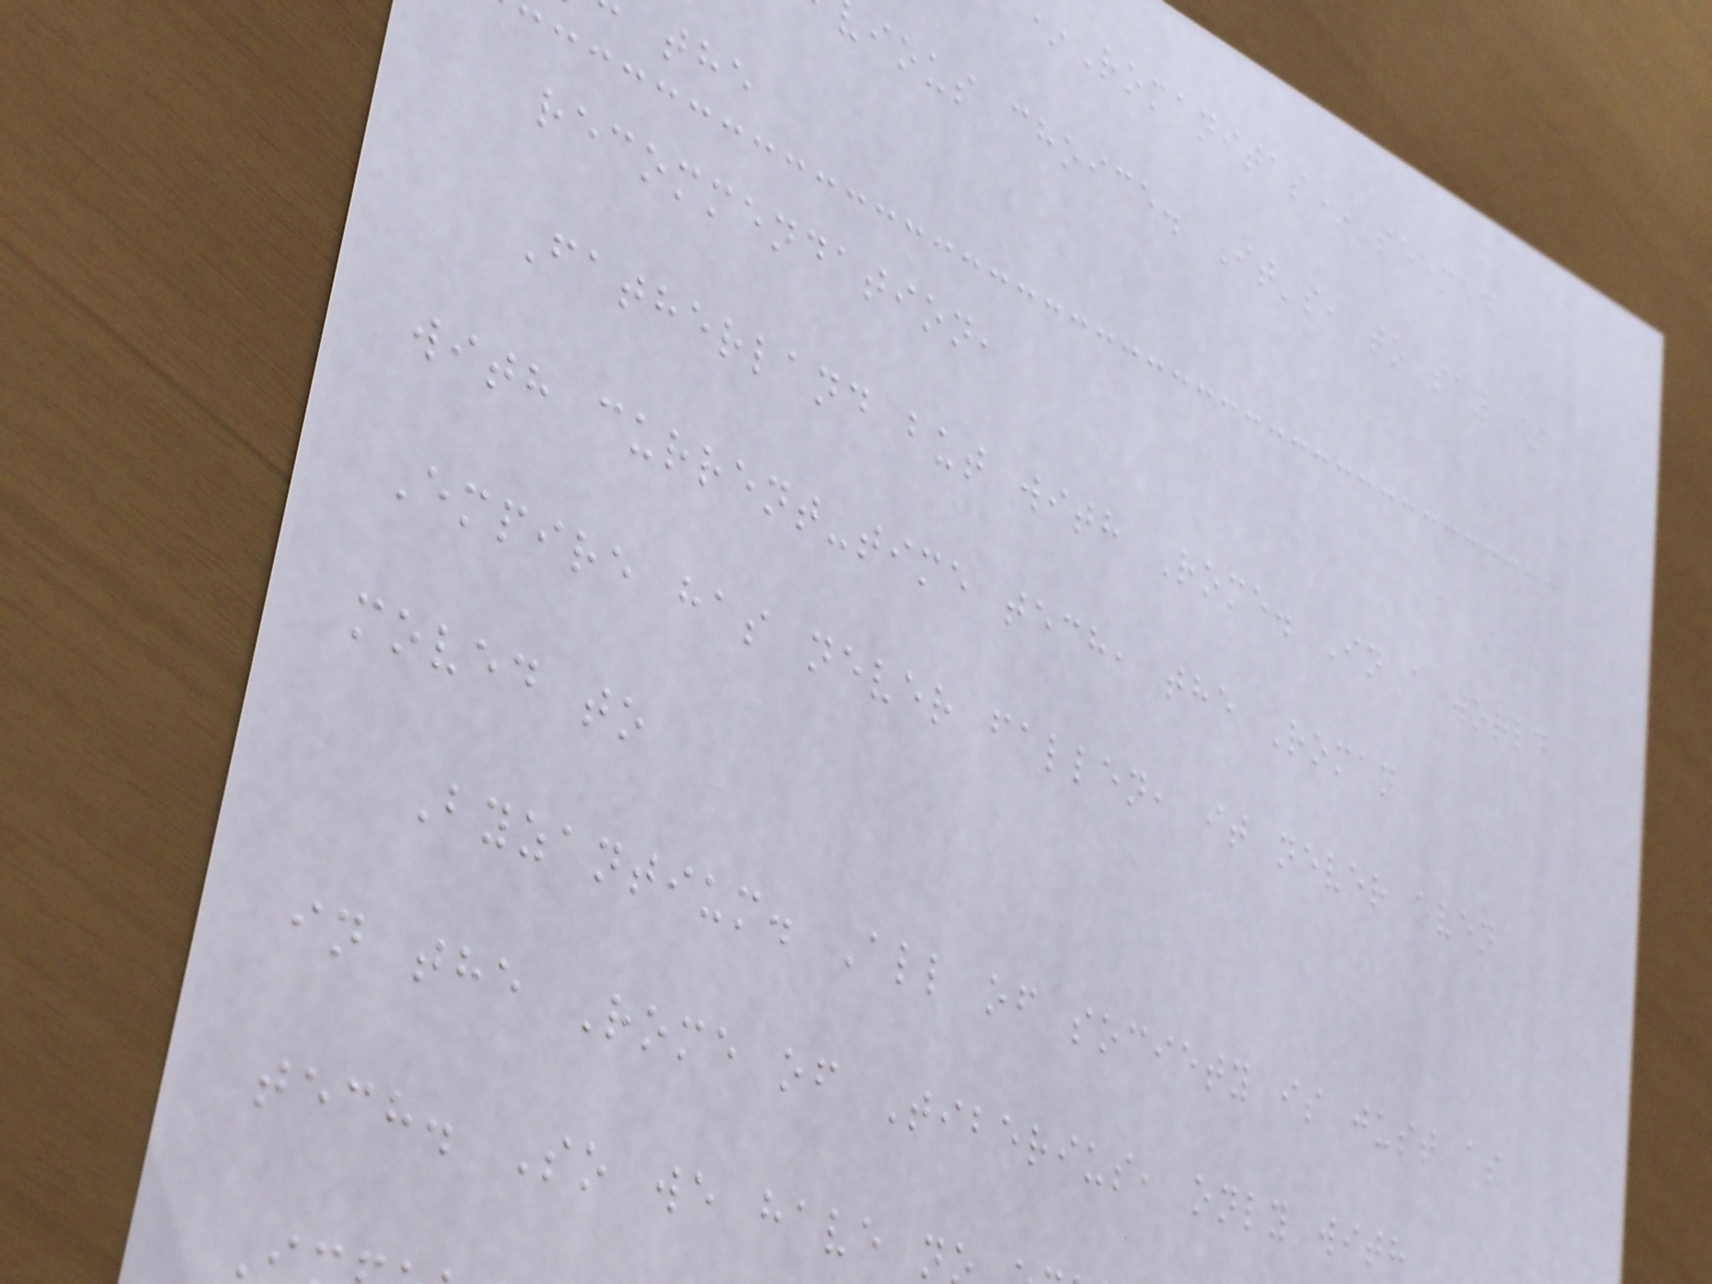Romanitas* seemed
ious choice. It's, to say it
recommendation,
Fatherland but with Rome. In a world
with current-time tech, the Roman
Empire has never fallen, it never even
moved to
Byzantium. All of society is just as
in the Rome of Tiberius, only with
tech. So we have n
